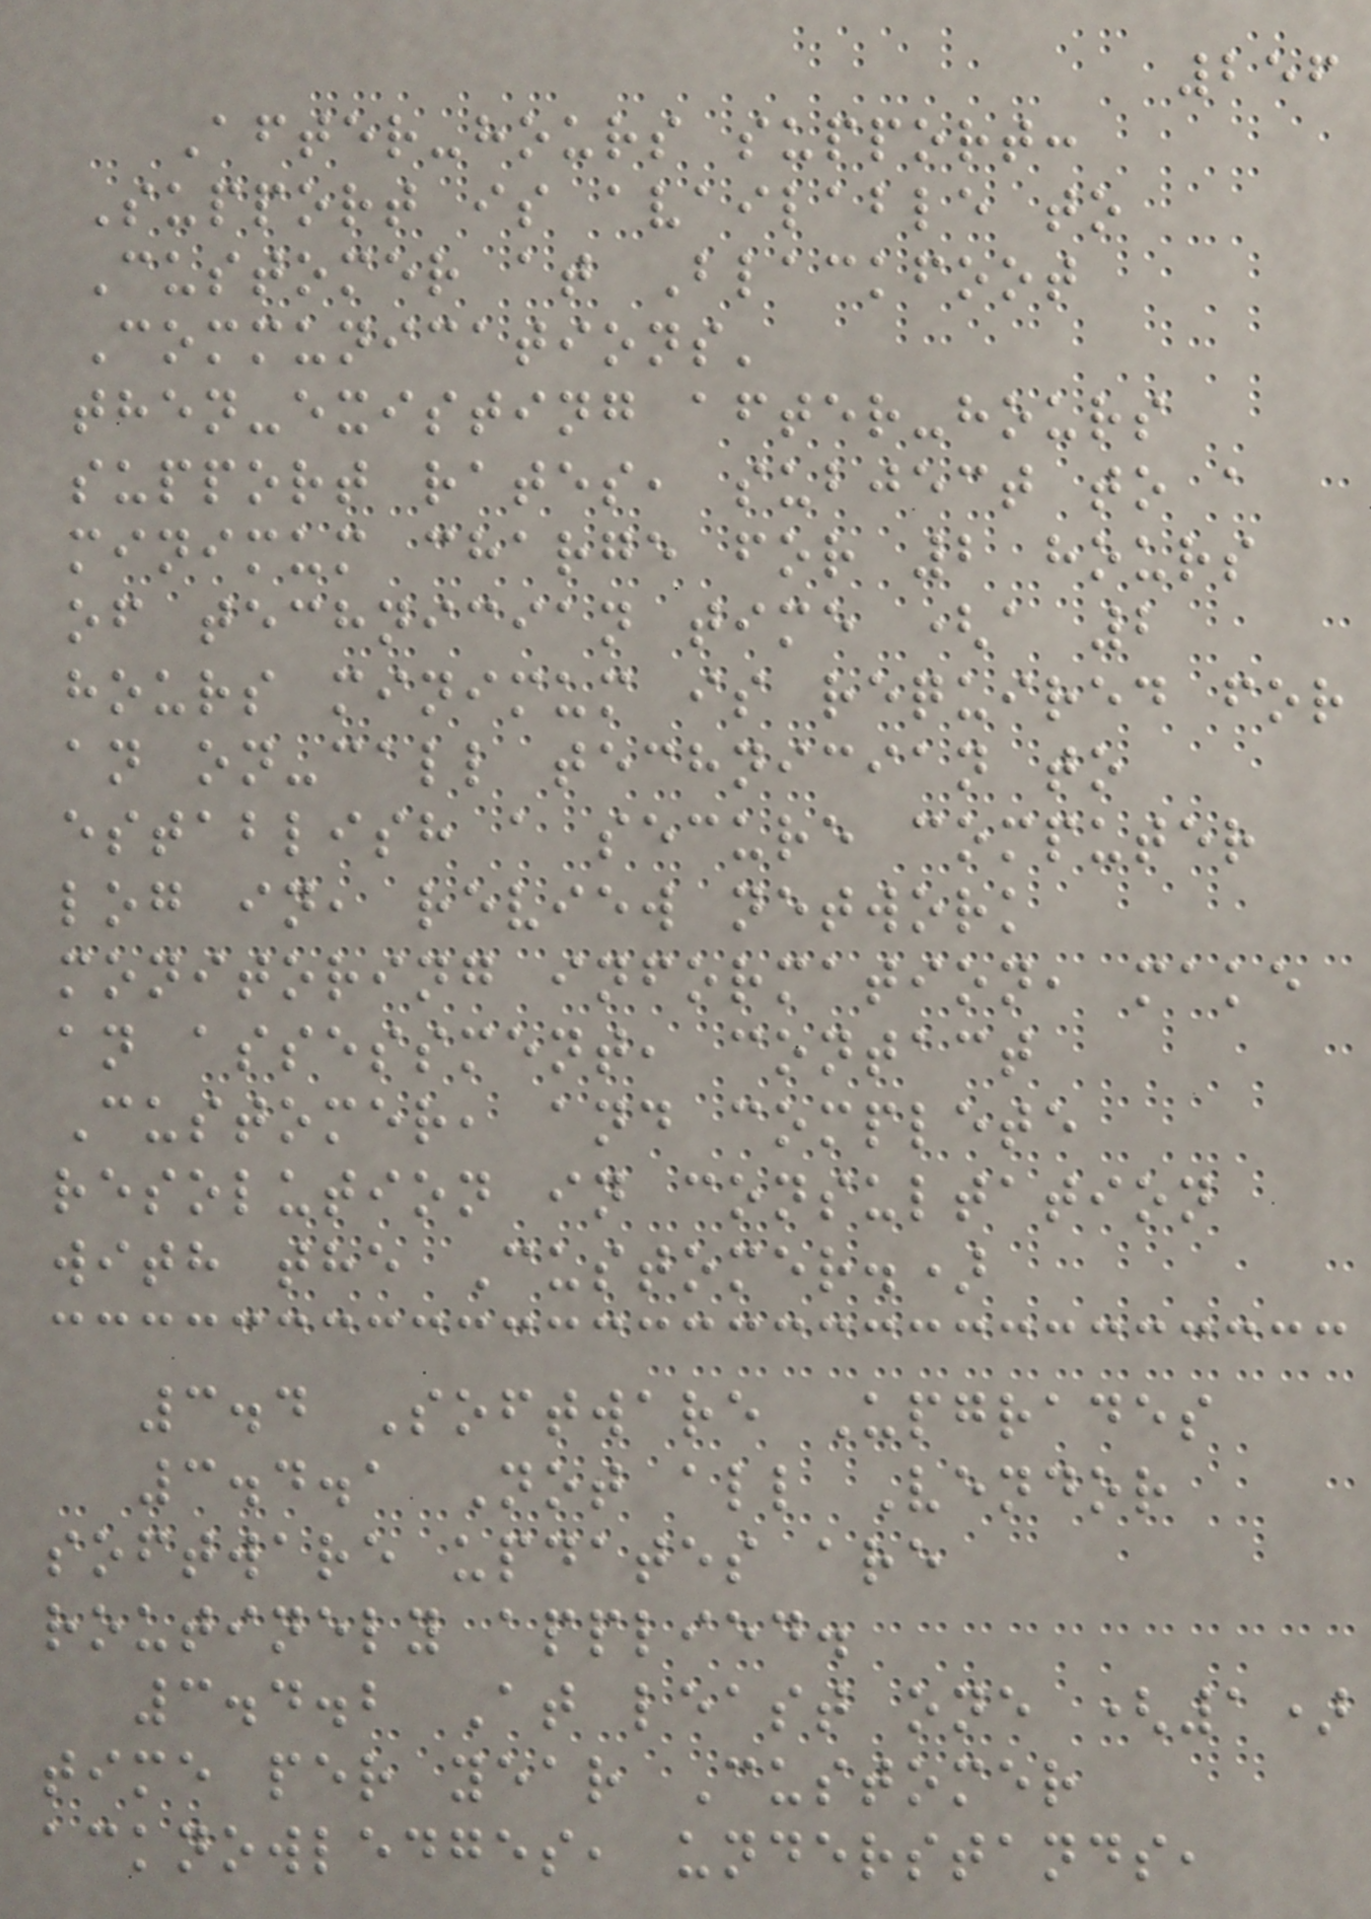256
After-hours support:
Support is available to
Customer at Blackfoot
Communications'
then-existing after-hours
support rates, subject to a
minimum charge for 2 hours
of technician time (a 2
hours minimum is required for
an on-call technician to
establish a secure computer
log in, review network
monitoring information, make
an assessment, contact
Customer, and complete
resolution in consultation
with the Customer.)
3.4 Software Upgrades
3.4.1 Not all Vendor
software updates are
routinely applied.
3.4.2 At least one (1)
time per year Customer
acknowledges, understands,
